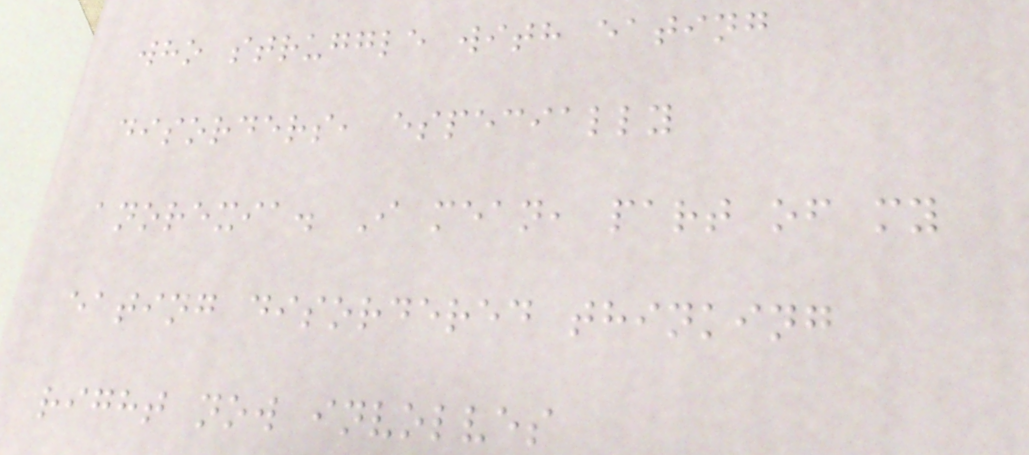who struggle with eating
disorders, especially
anorexia. I mean, part of my
eating disordered thinking
right now involves
